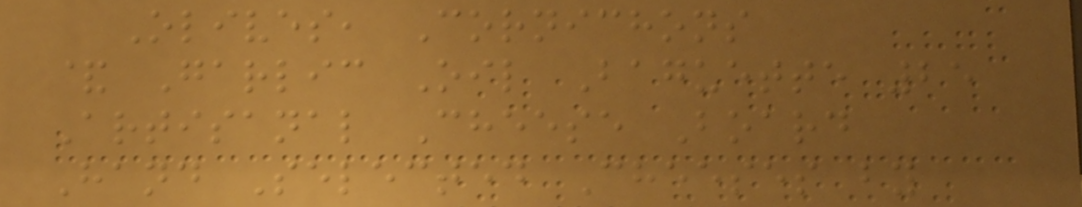Olives, Cornichons
& Garlic Oil Baguette 25
Artisanal Cheese Board
Hand Selected Cheeses by
